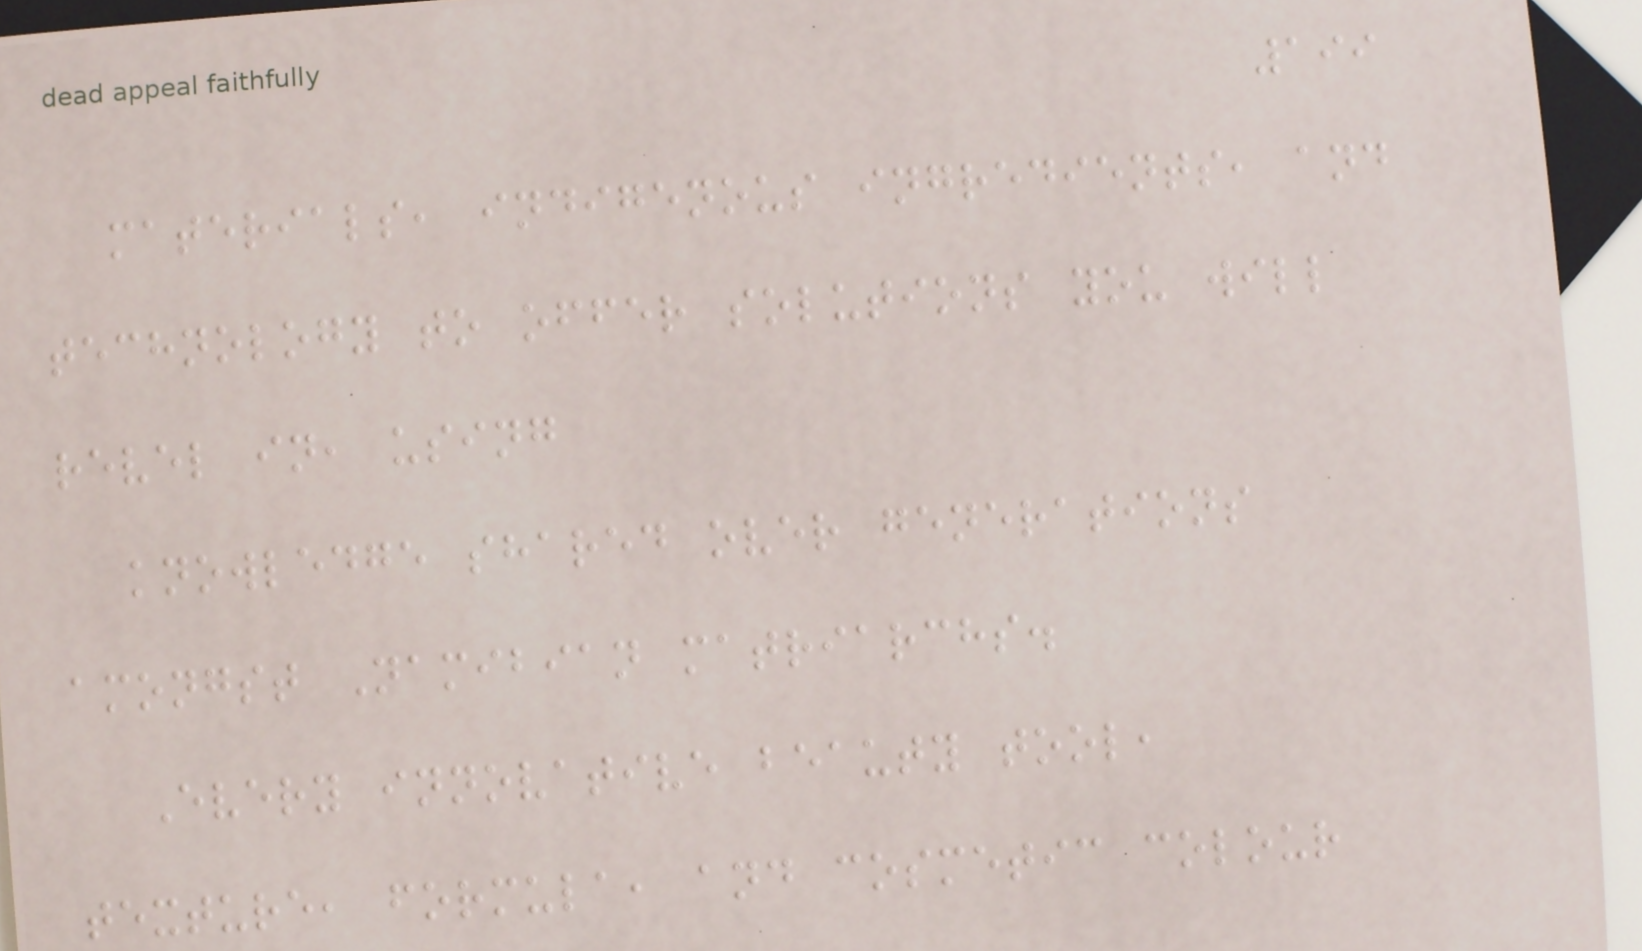199
materials, indigenous ingredients, and
technology to offer solutions you will
revel in, using
knowledge shared over generations
amongst Namibian matriarchs.
Every innovative beauty tool,
texture, formula, and cosmetic colour
